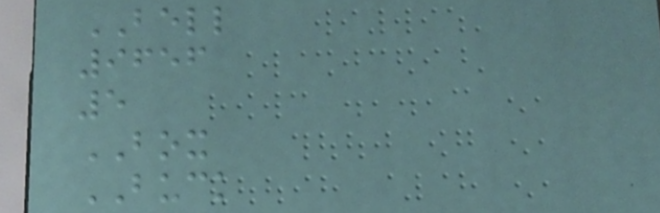BELL
9656
5
BOX
BUCK
